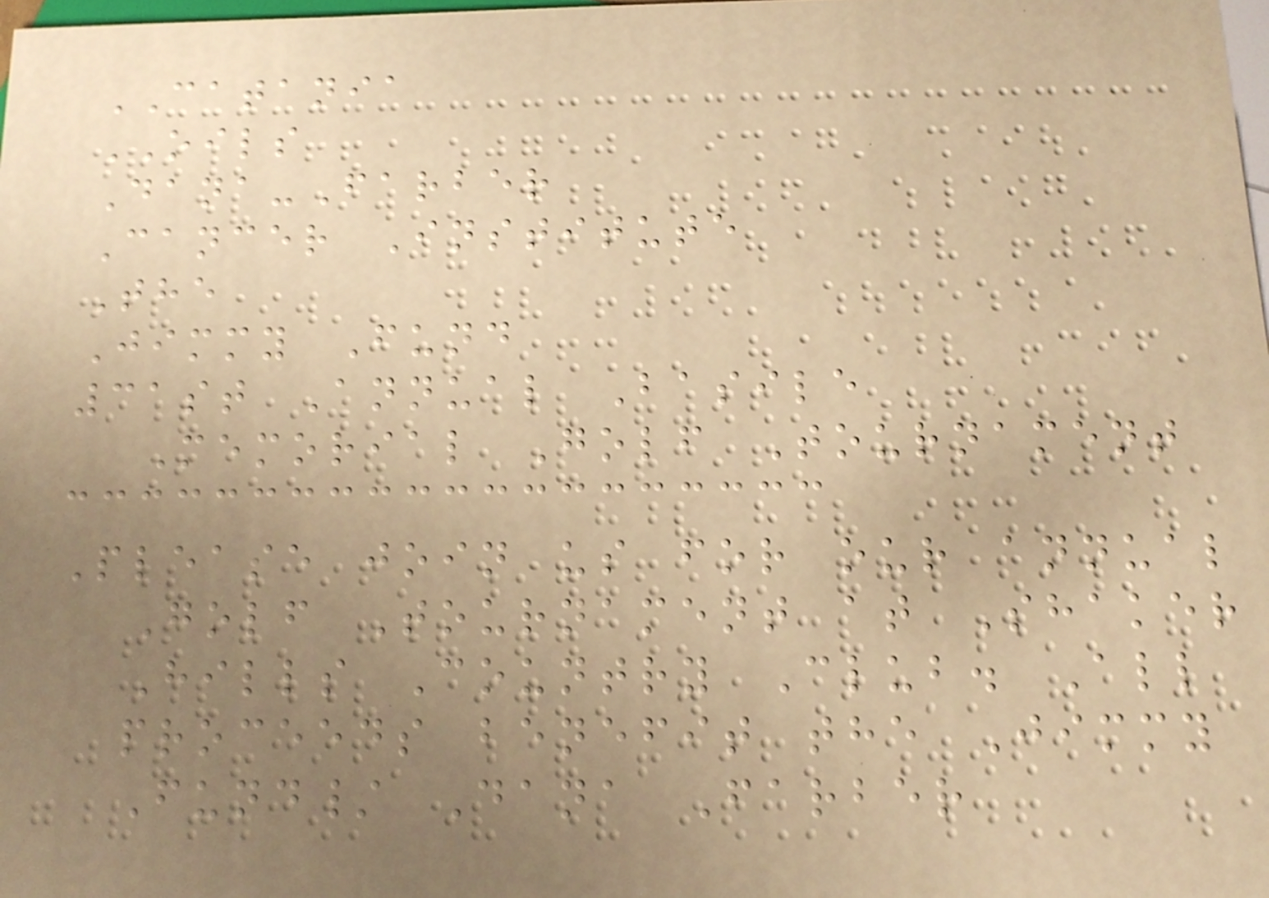CATANIA
OILS
Dana-Farber
Cancer Institute
The
Jimmy Fund
31st Annual Basile
Memorial Golf Tournament
Please join us for our annual
Golf Tournament at Shaker
Hills Country Club. All
proceeds benefit the Jimmy
Fund/ Dana Farber
